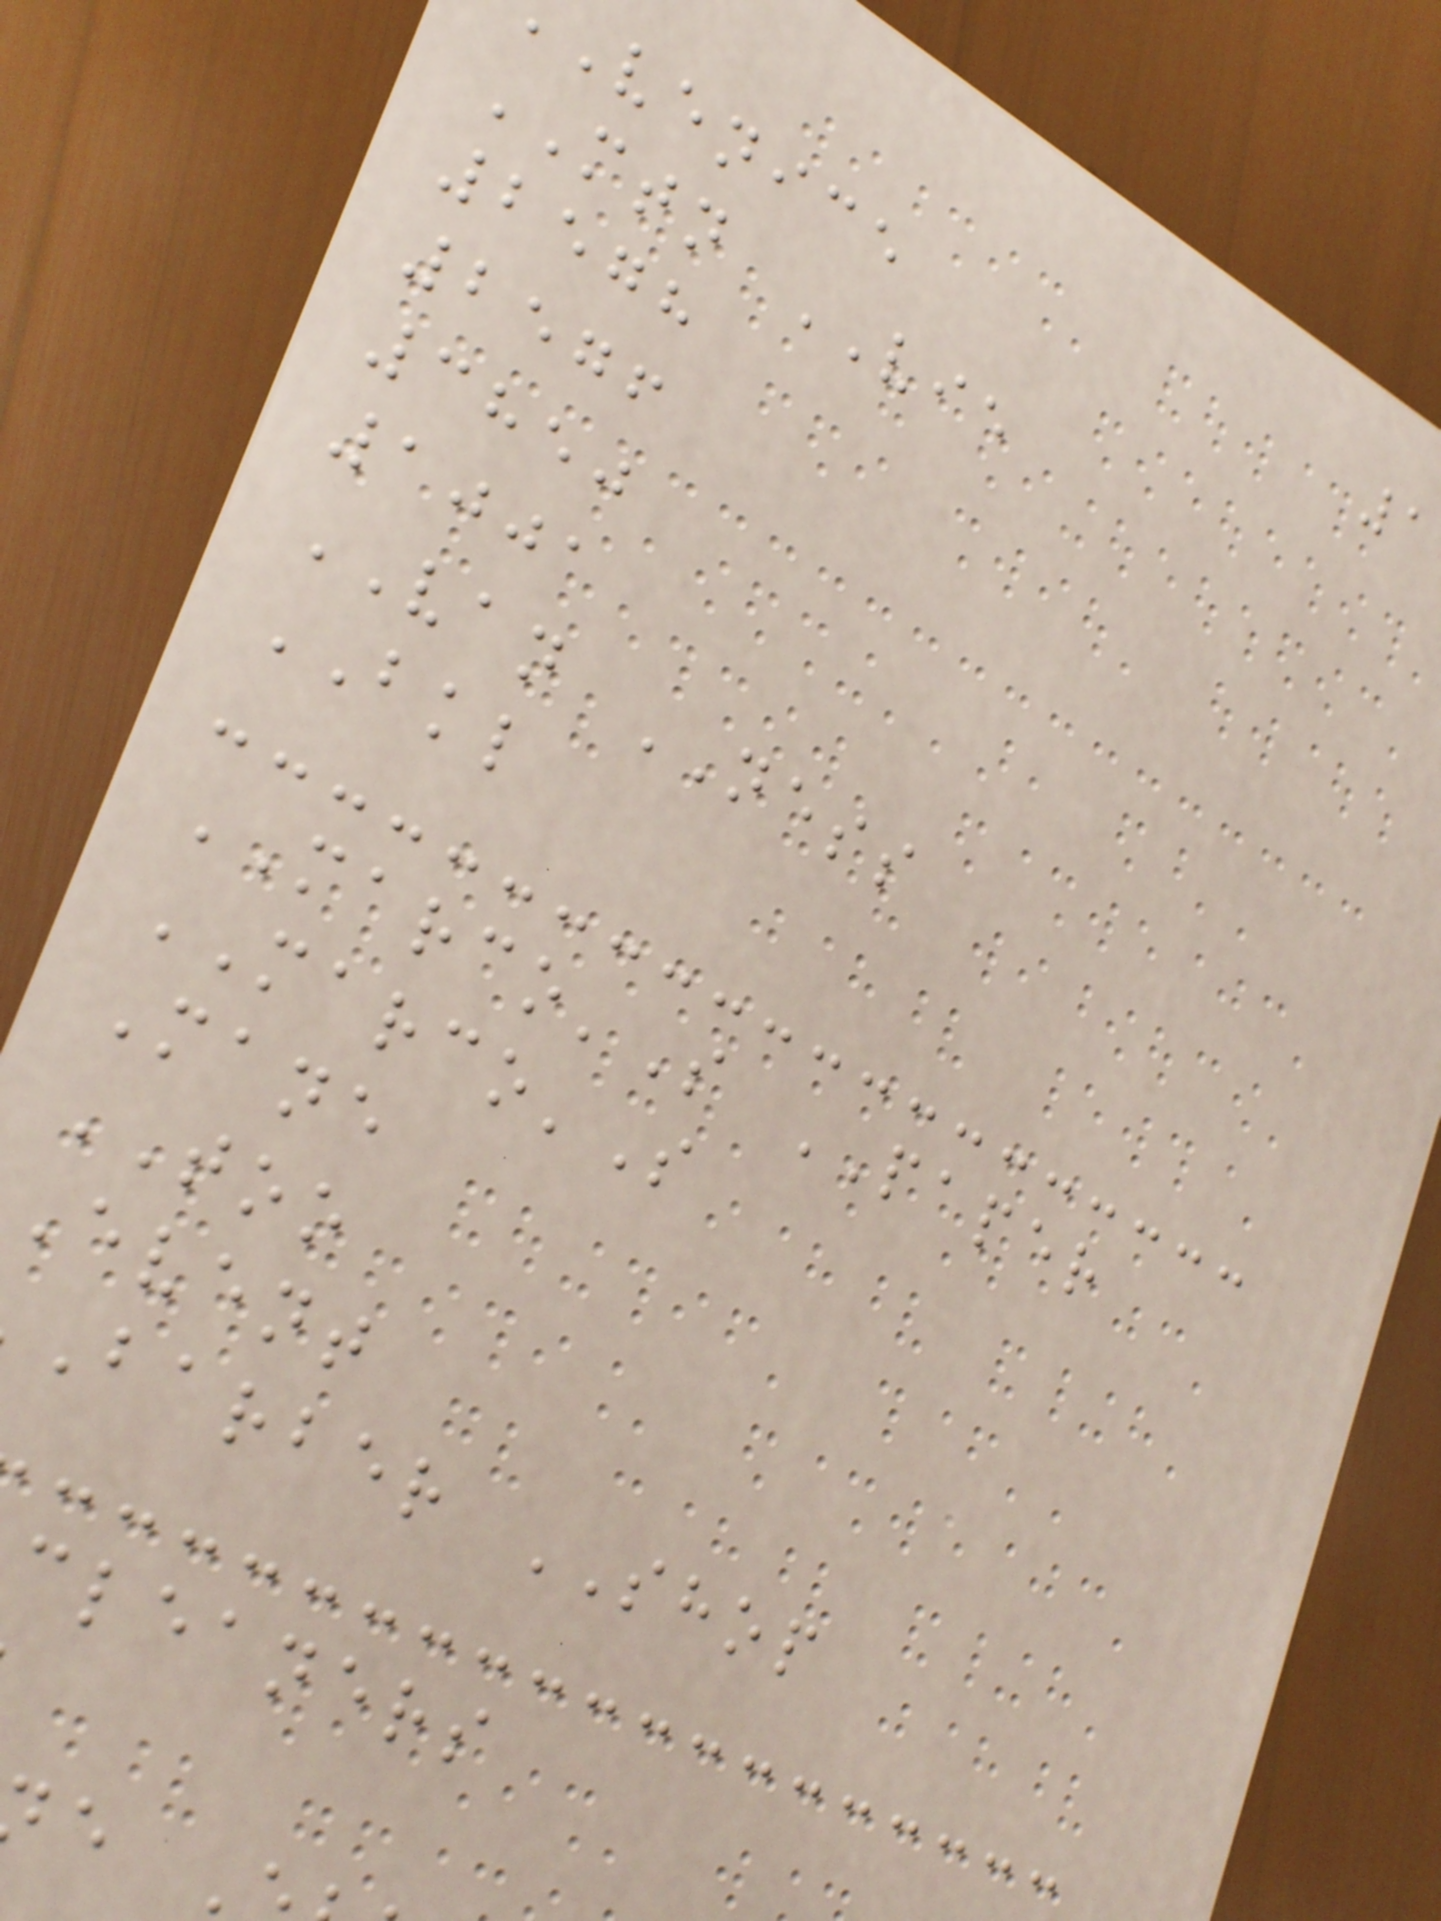venice
MTN VIE
2578
2576
3850
1001
VAN NESS
BKL
MARCO'S PAPER
MARCO'S
Mane
TOO
Event
barber SHOP
cleaners
